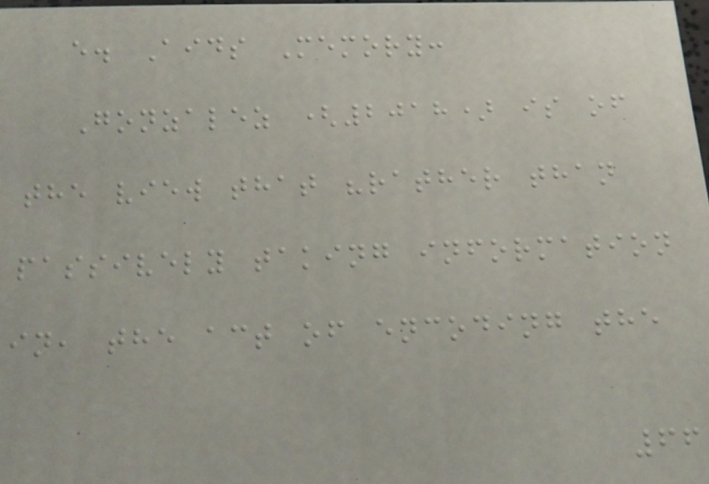e. Aids Memory:
Gonzalez (2018) is of
the view that "rather than
passively taking information
in, the act of encoding the
66
